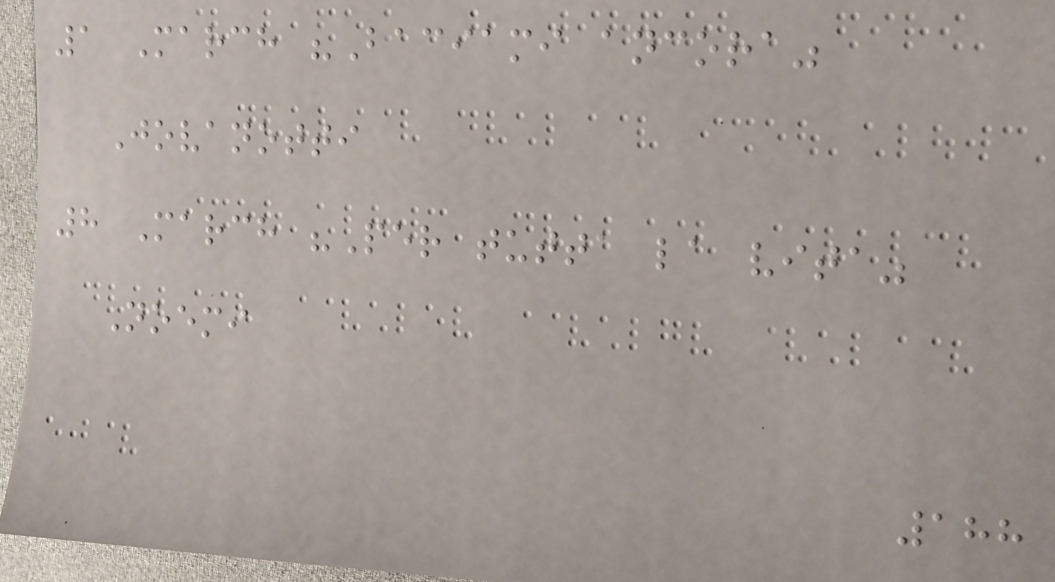1 March "Baciami ancora"
Jovanotti
8 March "Per tutta la vita"
Noemi
188
